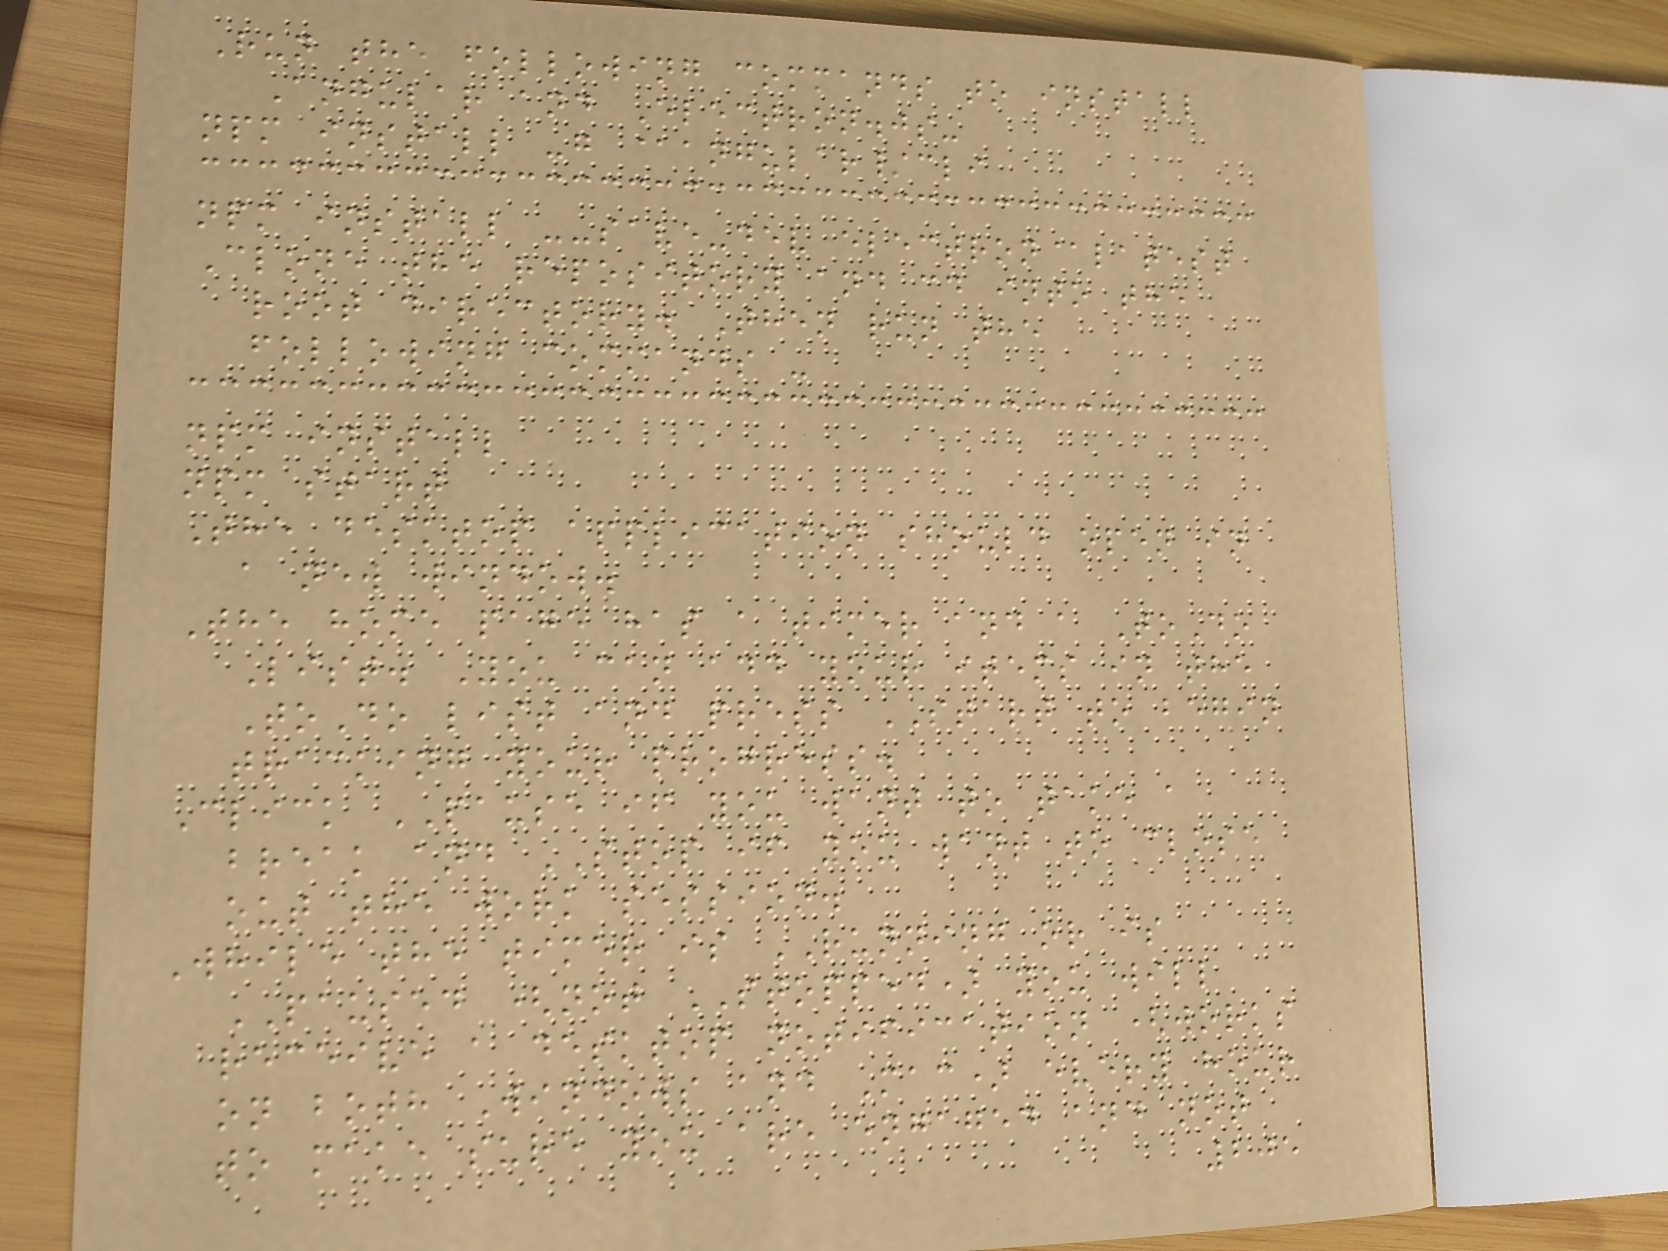Run the following commands to install
Angular and Electron.js-
npm install -g @angular/cli
npm install --save-dev electron@latest
Clone the repository and cd into the
root directory. Then run the
following commands -
npm install
npm start
The desktop application should open in
a new window.
The home page has a timer and a ToDo
List. You can add your items in the
ToDo list and press START to begin
tracking your progress.
Click PAUSE if you want to take a
break and STOP if you want to close
out the work session.
While the timer is RUNNING or is
PAUSED (not STOPPED) you will
receive a desktop notification (works
on both Windows and Mac) every hour
to make sure you are engaged and not
205
